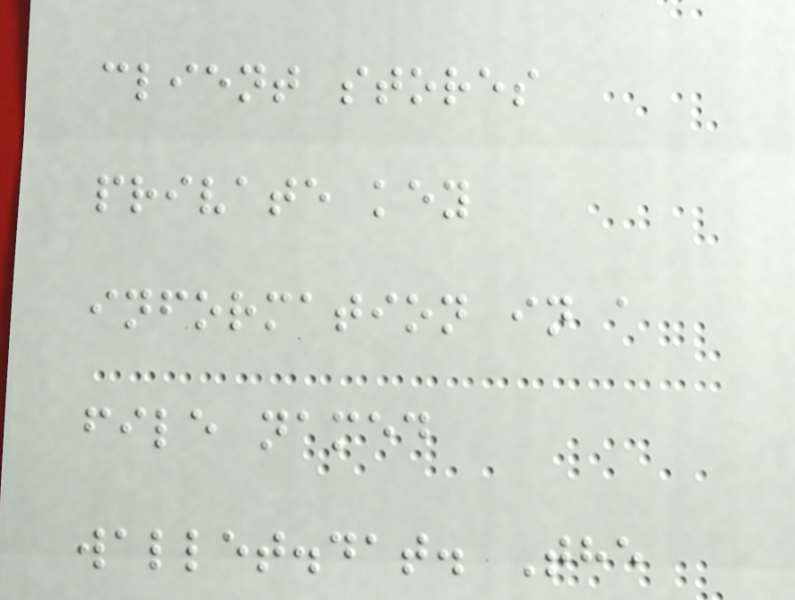client stores
private key
information in a
file named
wallet.dat. The
